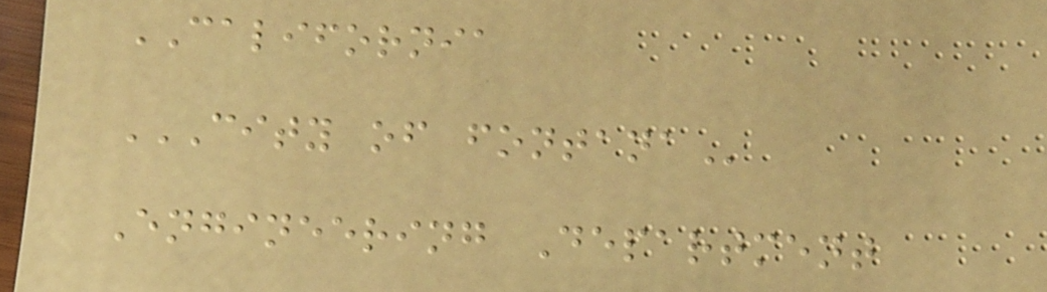CALIFORNIA
CITY OF FONTANA
Engineering Department
